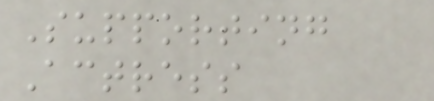Supporting
Actress
